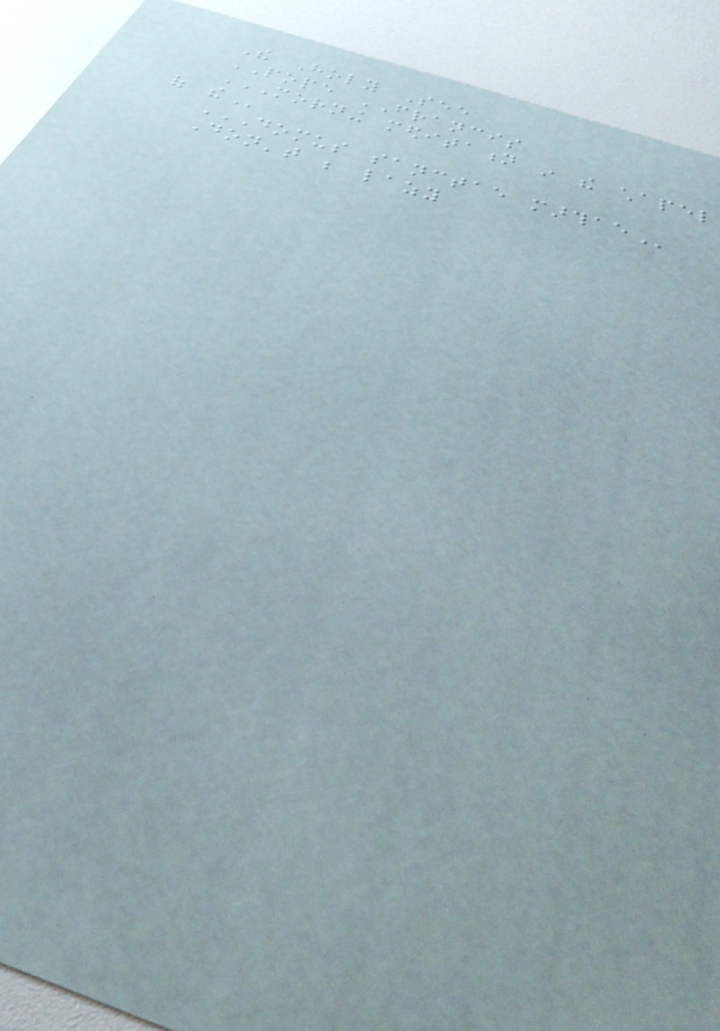The Holy See
POPE FRANCIS
MORNING MEDITATION IN THE CHAPEL
OF THE
DOMUS SANCTAE MARTHAE
Don't be lazy
